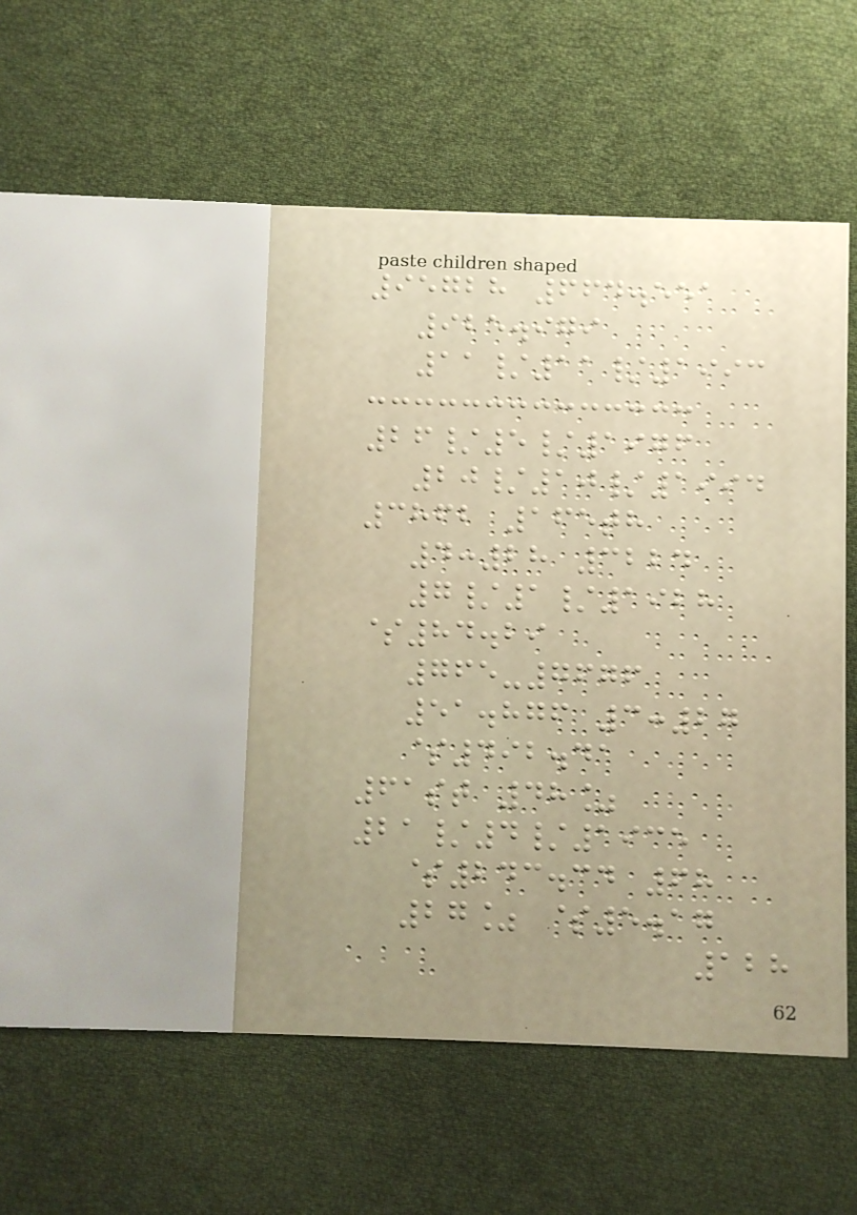95728 664.551
925.979
11/11/1993
26/5/1976
20/10/1994
3862 165th
4:28 3224
7/1/1928
$84.29
765-7676
51.876 3:27
$492.41
61st 48%
21/4/1935
$243.34 68
27% $5.17
128
